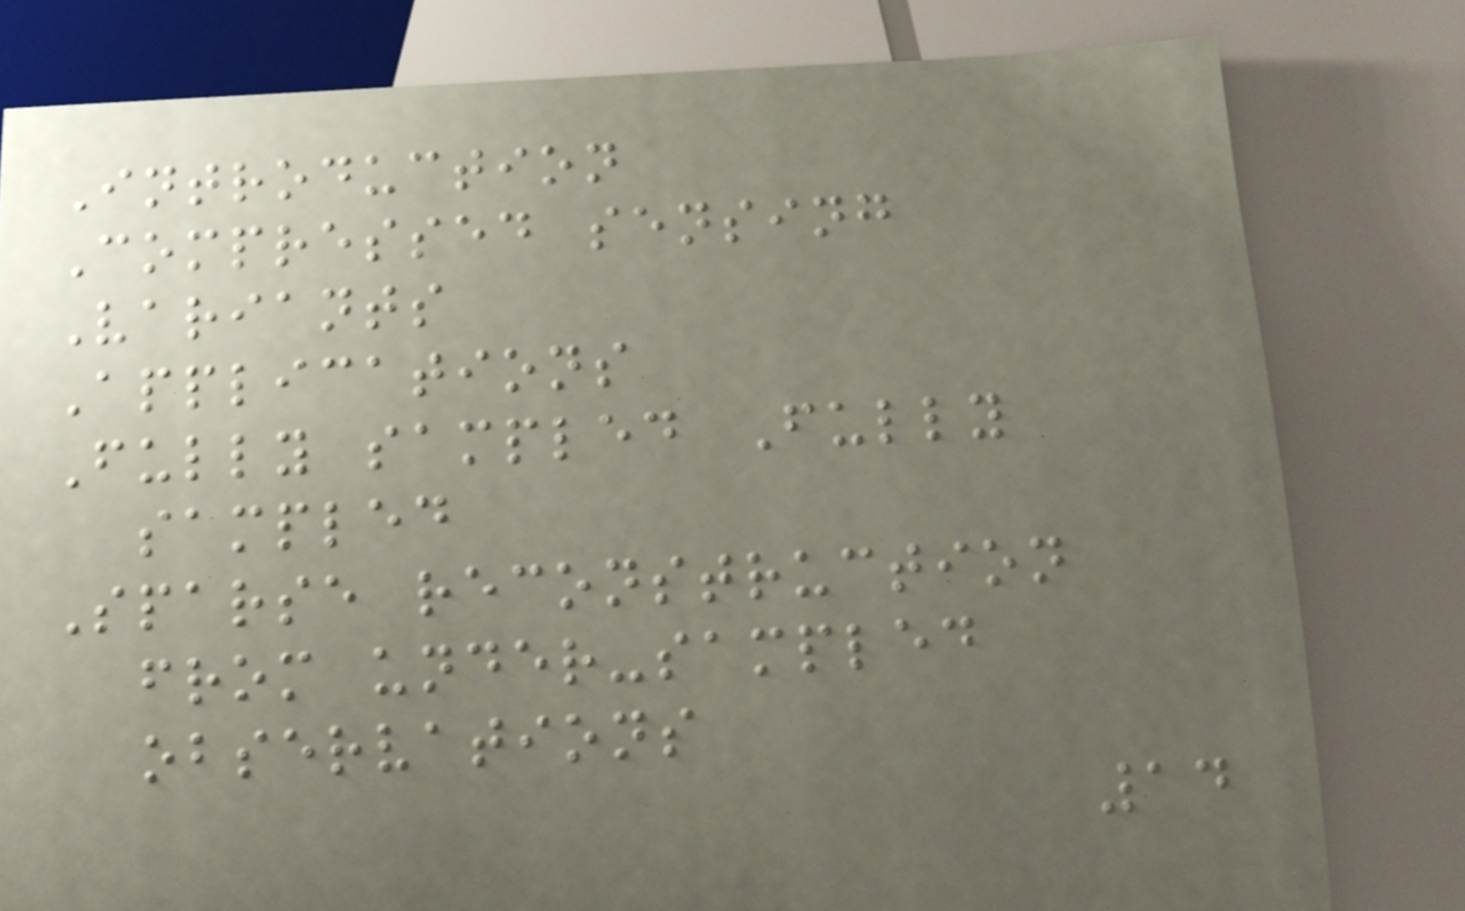Introduction
Compressed sensing
Variants
Applications
Fully sampled Fully
sampled
Sparse reconstruction
from under-sampled
observations
14
